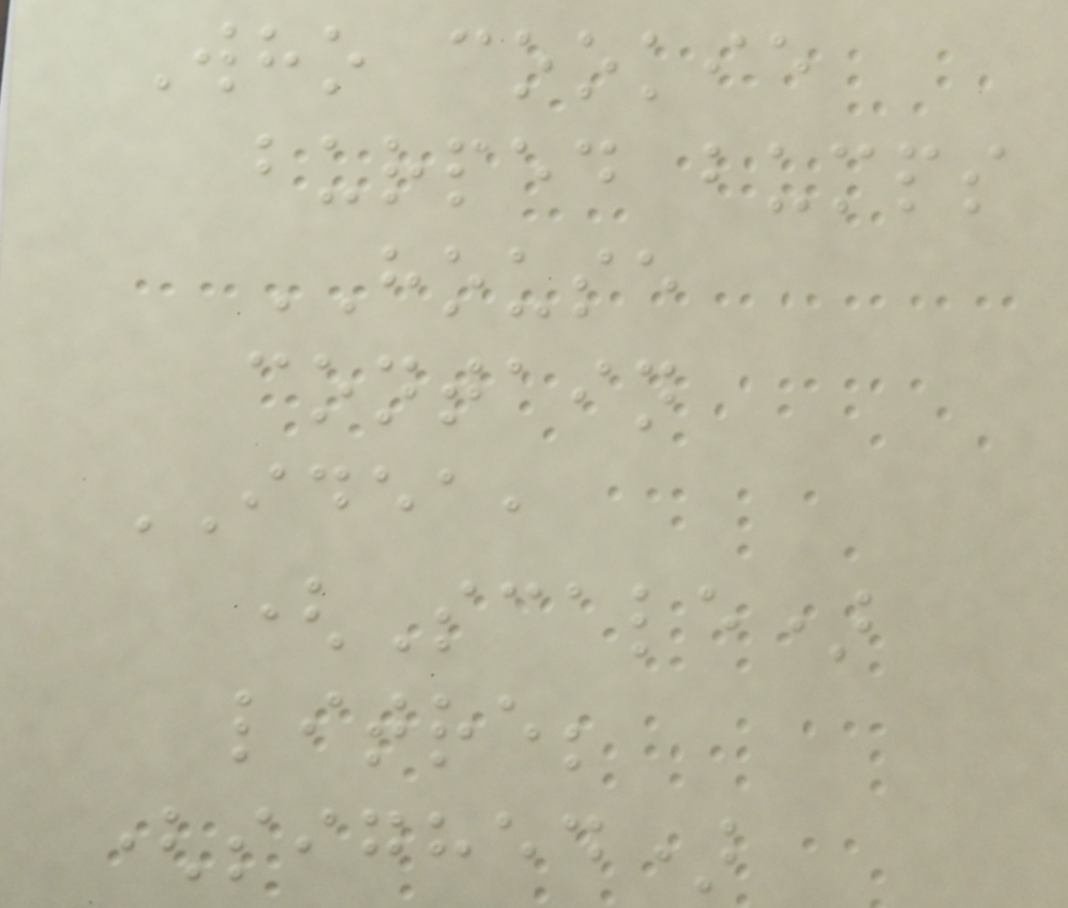Who cookie
burped bumps
HOUSE
contain
IDEA,
(Scale)
litre;
(sighed)
